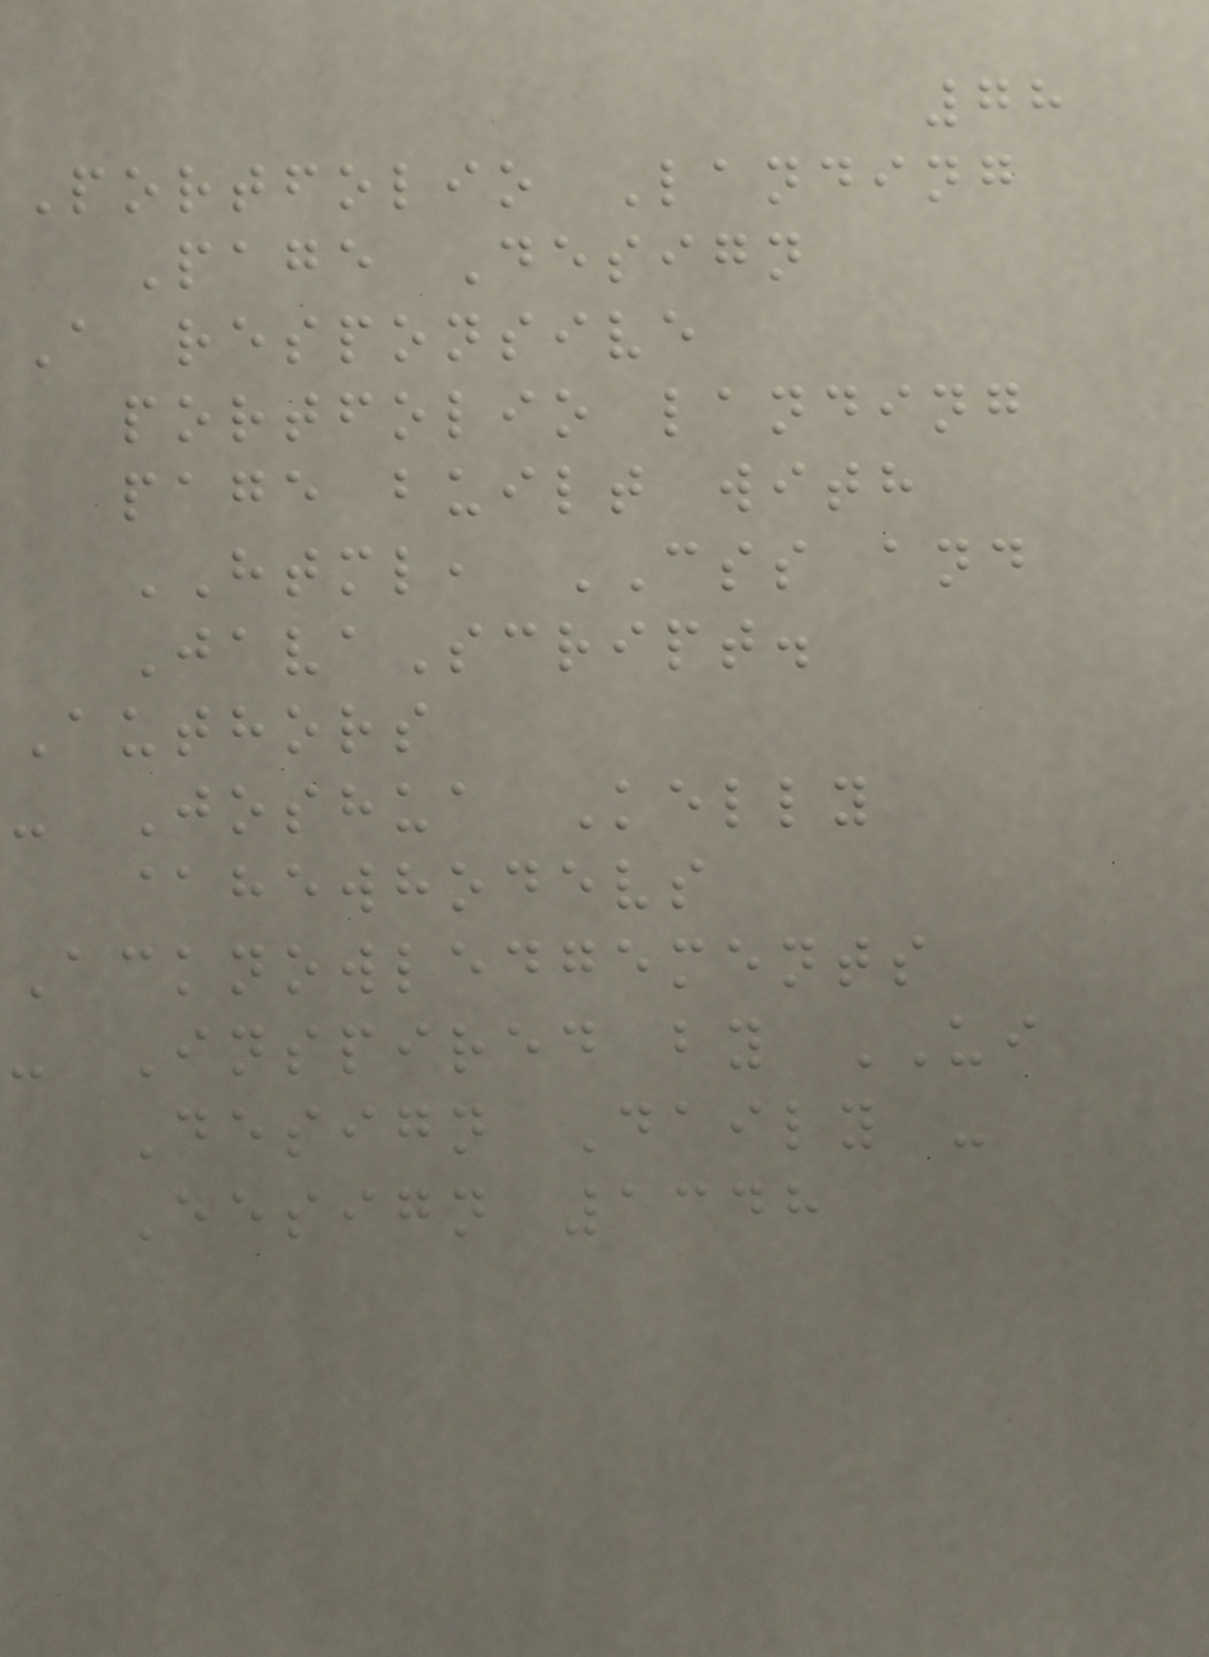78
Portfolio Landing
Page Design
A responsive
portfolio landing
page built with
HTML, CSS and
JavaScript.
Authors
- Joshua Kelly
@hewhodevs
Acknowledgements
- Inspired by UI
Design Daily -
Design 1348
